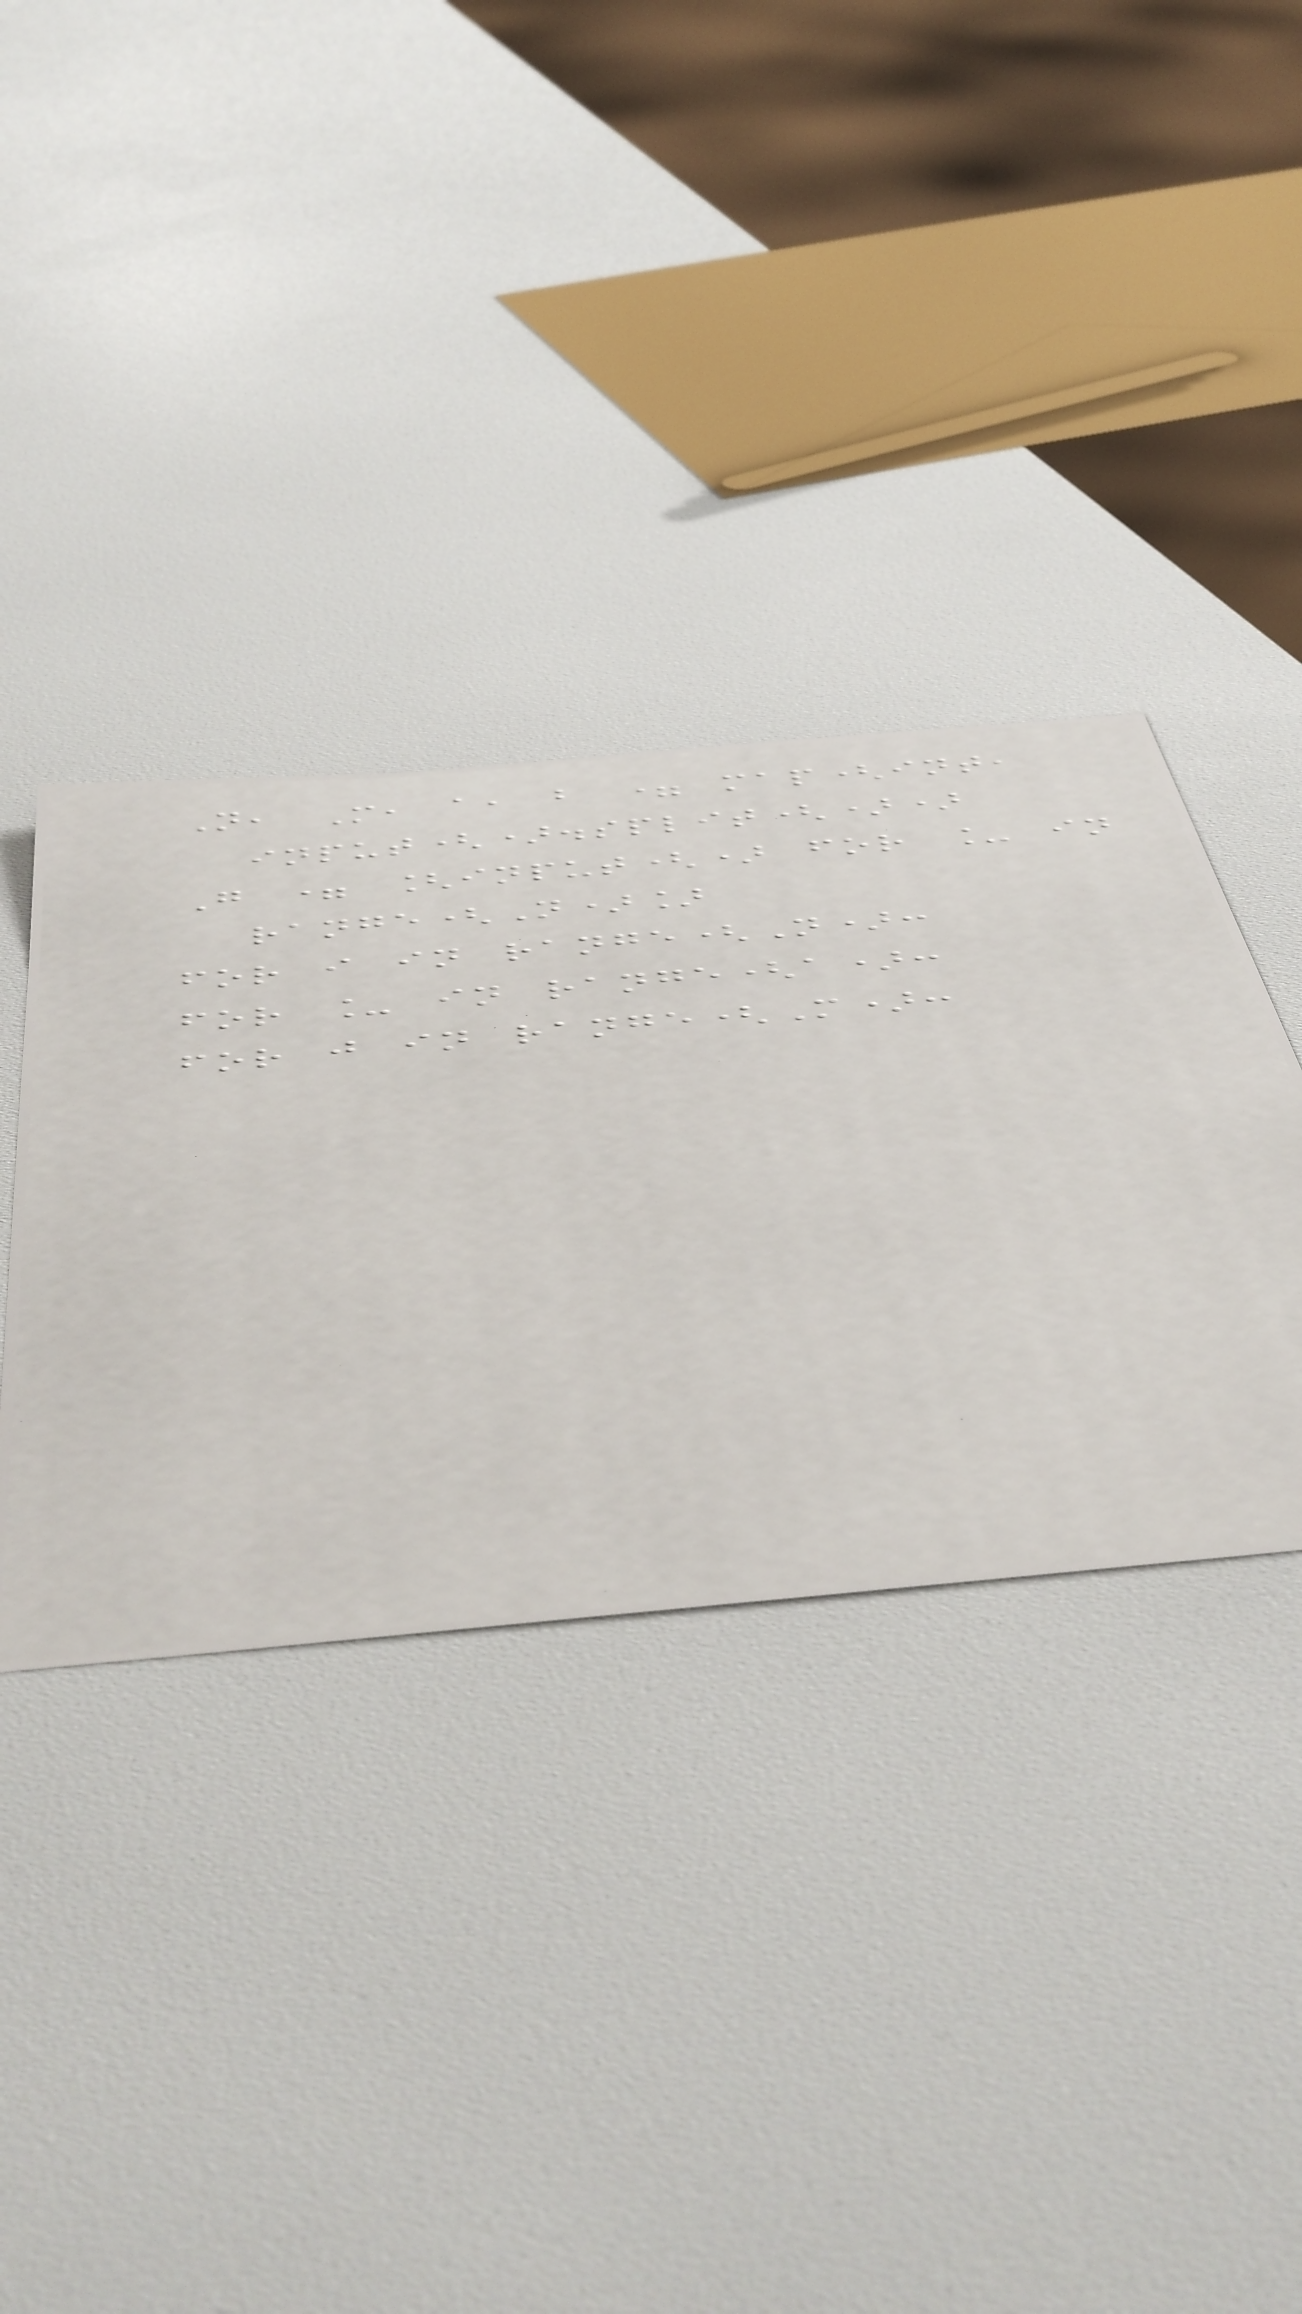N, M, a, b = map(int,
input().split())
G = [input() for _ in
range(N)]
for i in range(N):
for _ in range(a):
for j in range(M):
